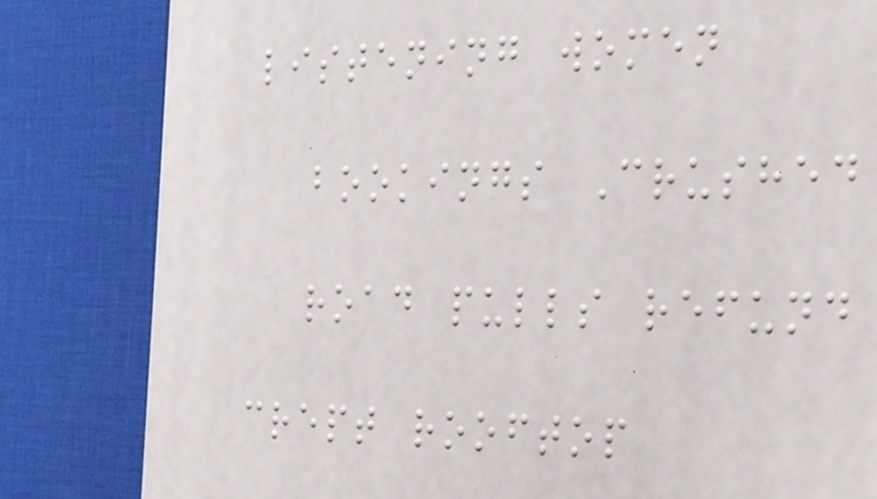listening women
bookings Crushed
road pulls refund
crept rooftop
